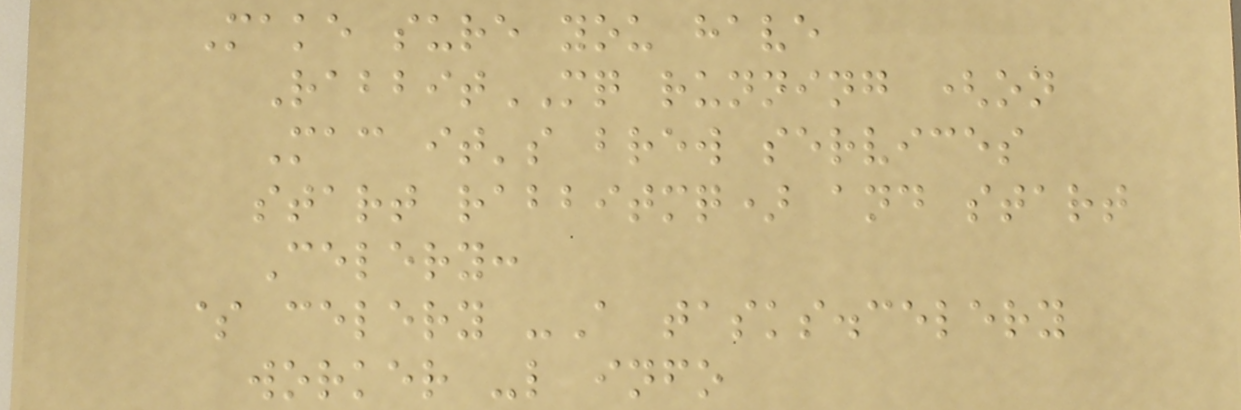Make sure you have
RabbitMQ running (on
Mac it's brew services
start rabbitmq) and start
Celery:
$ celery -A tasks.celery
worker -l info
